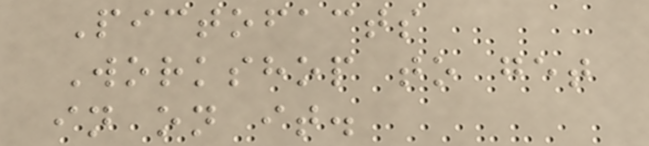Pictofacts
Workshop to get
in on it.
